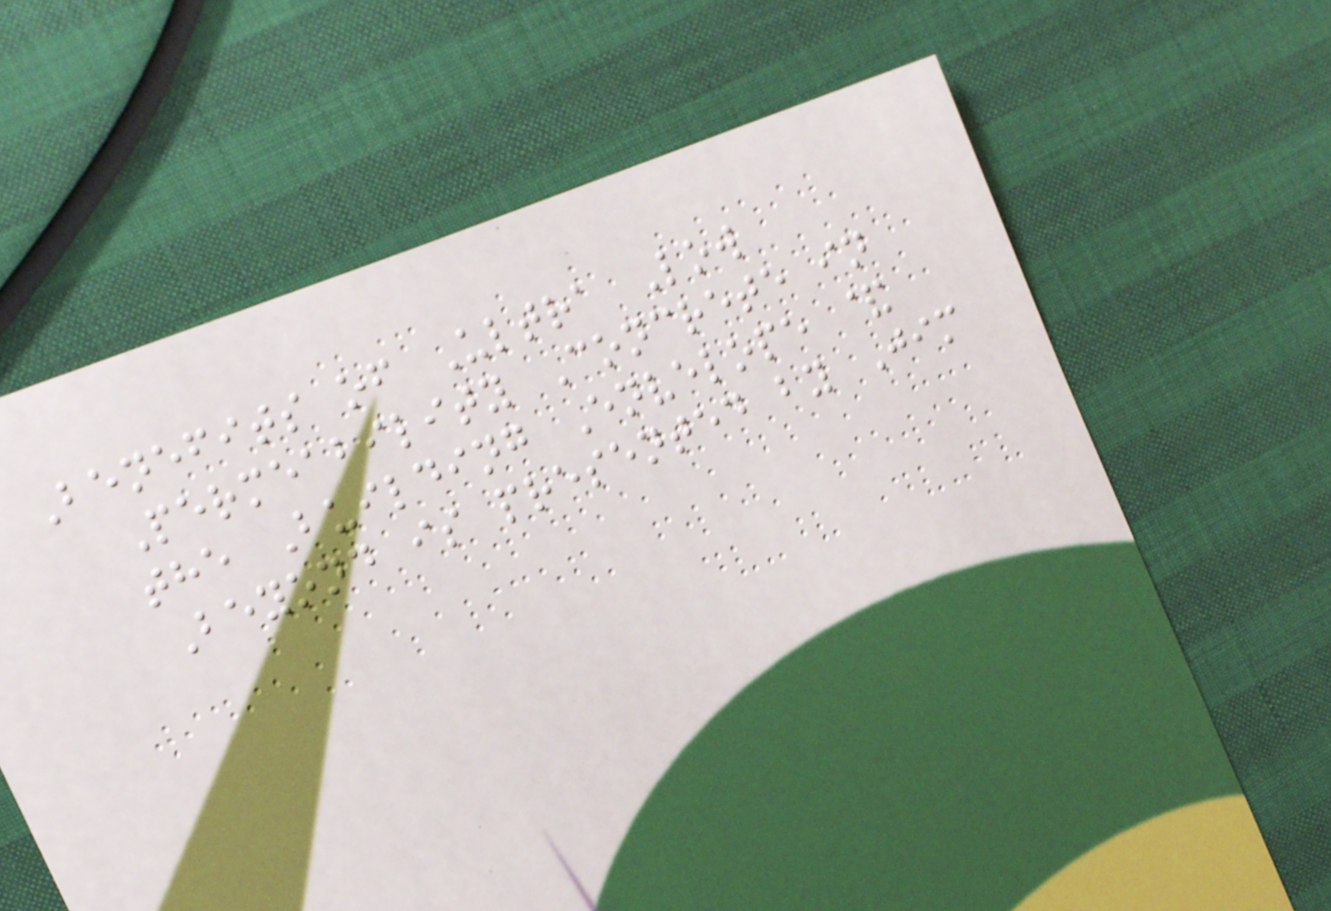Benefits of Ultra Low
Permeability Concrete in
the Building Envelope &
Beyond is presented by Jim
